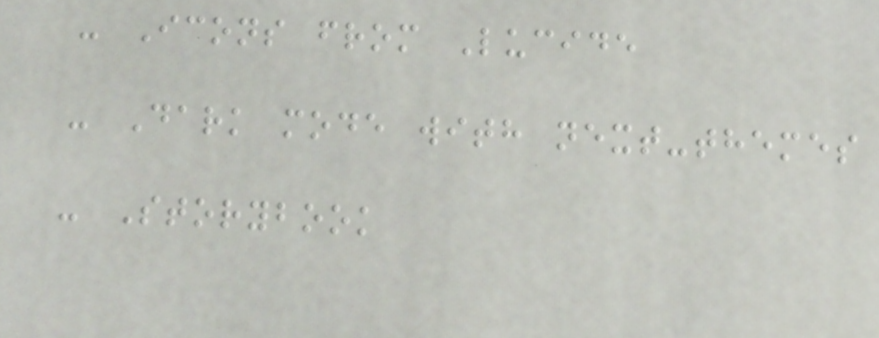- Icons from Lucide
- Dark mode with next-themes
- Storybook
